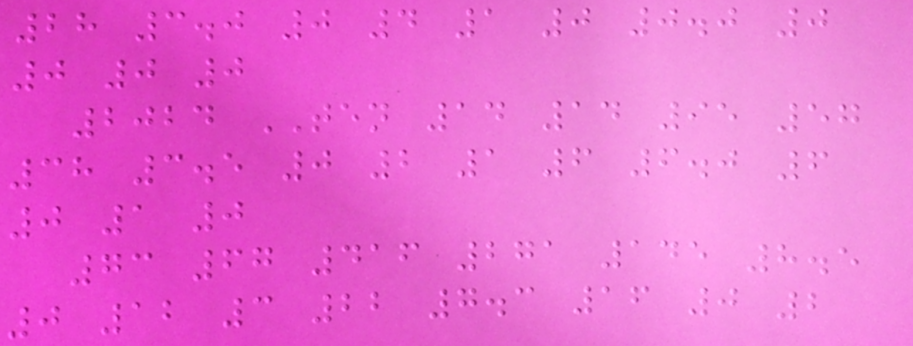28 3.0 0 4 1 0 0.0 0
0 0 0
2024 TEN 14 14 95 57
38 3.5 0 2 1 6 6.0 6
0 1 0
73 67 416 271 145 8.5
0 12 3 22 7.3 16 0 2
